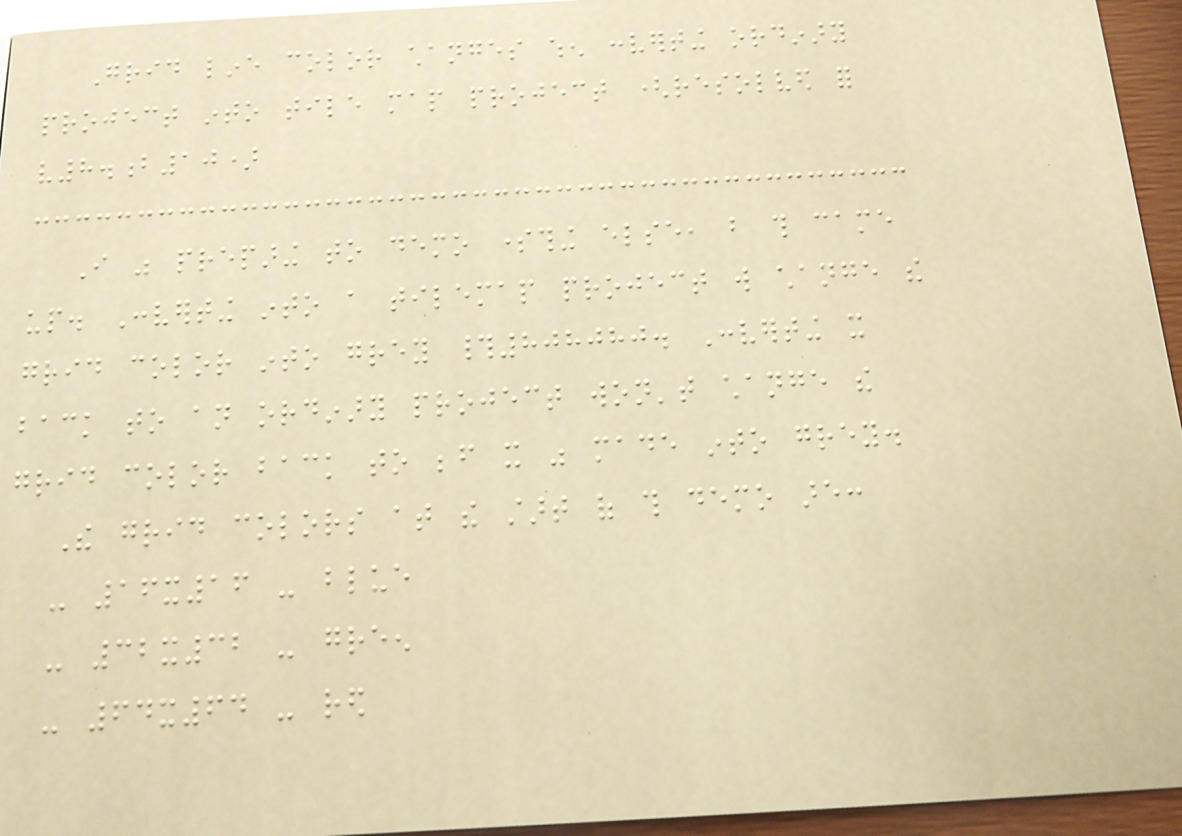Grid line color changes when converting ordinary
project into tile map project (resolved for
v8.b10)
I was preparing to demo something else, but this came
up. Converting into a tilemap project will change the
grid color into grey #808080. Converting it
back to an ordinary project won't change the
grid color back to before it was made into grey.
The grid colors at the start of this demo are:
- 16x16 - blue
- 32x32 - green
- 64x64 - red
